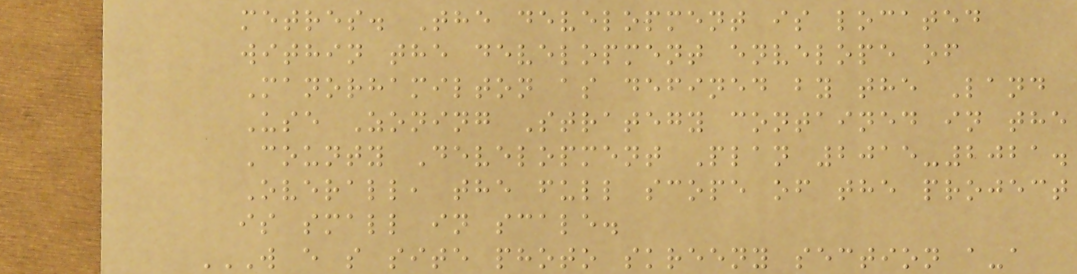metres. The development is located
within the development envelope of
Manorhamilton as defined by the Land
Use Zoning Strategy contained in the
County Development Plan 2015-2021.
Overall, the full scope of the project
is small in scale.
W E S SITE PHOTO SKREENY SECTION A-A
